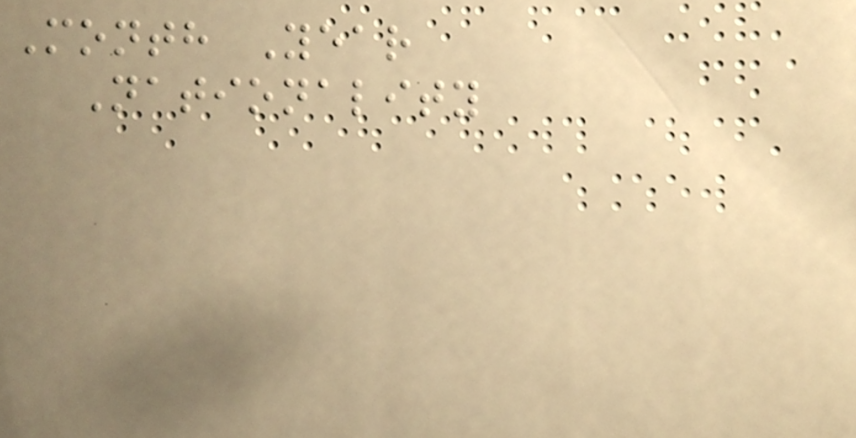Month Year
Nationality
